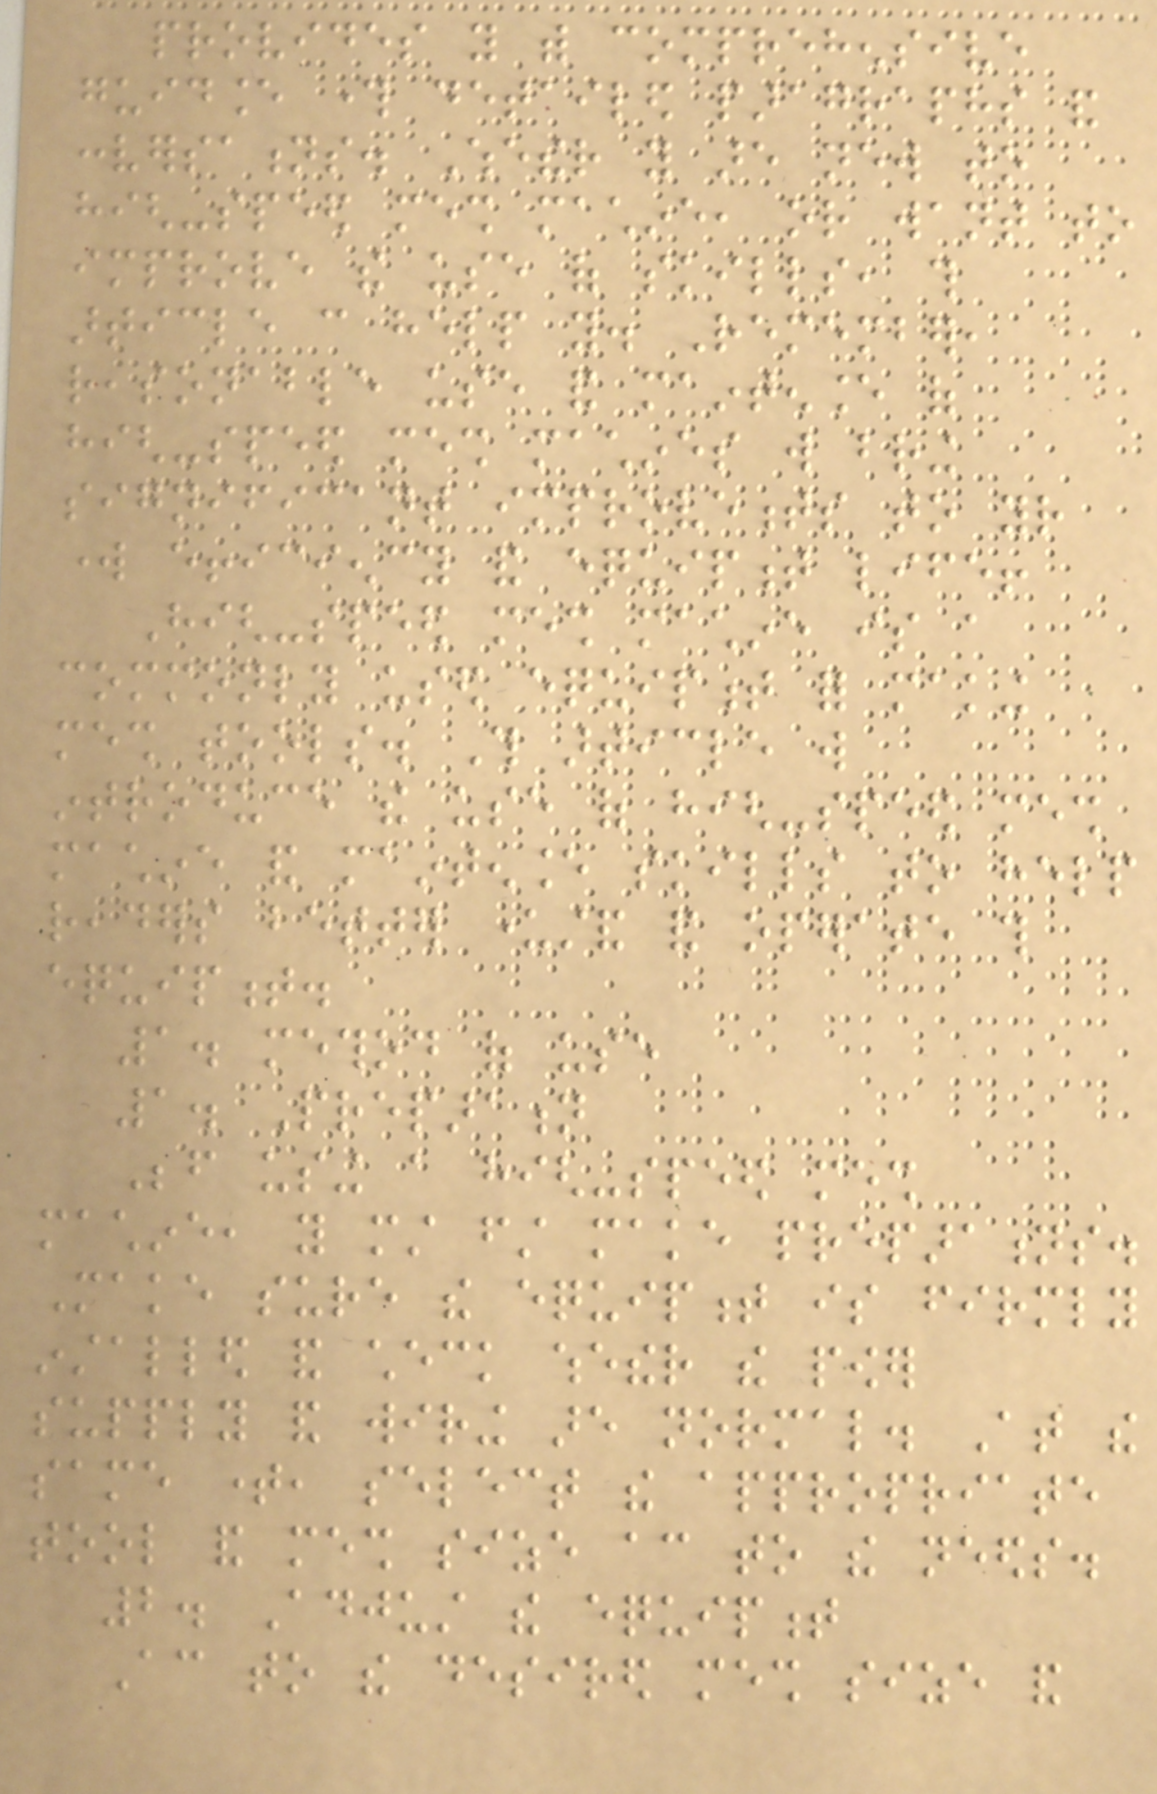provides you with comprehensive
guidance through detailed paragraphs and
conversations. Whether you are new to
high-speed mesh machine, or want to
improve the use of skills, this
article can help you. Remember,
reasonable use and maintenance of
high-speed mesh machines will bring
significant improvements to your
work efficiency and equipment life!
High-speed mesh machine is a
commonly used equipment for making
mesh tools. This article will
introduce the use of high-speed mesh
machine and maintenance skills to help
readers better understand and operate this
equipment.
1. method of use
1. Preparation
Before using a high-speed mesh
machine, you must first make preparations.
Make sure the equipment is firmly
installed and check whether the power
supply and wiring are normal. At the
same time, select the appropriate
tool and mesh size according to the needs.
2. Adjust the equipment
According to the desired mesh size and
